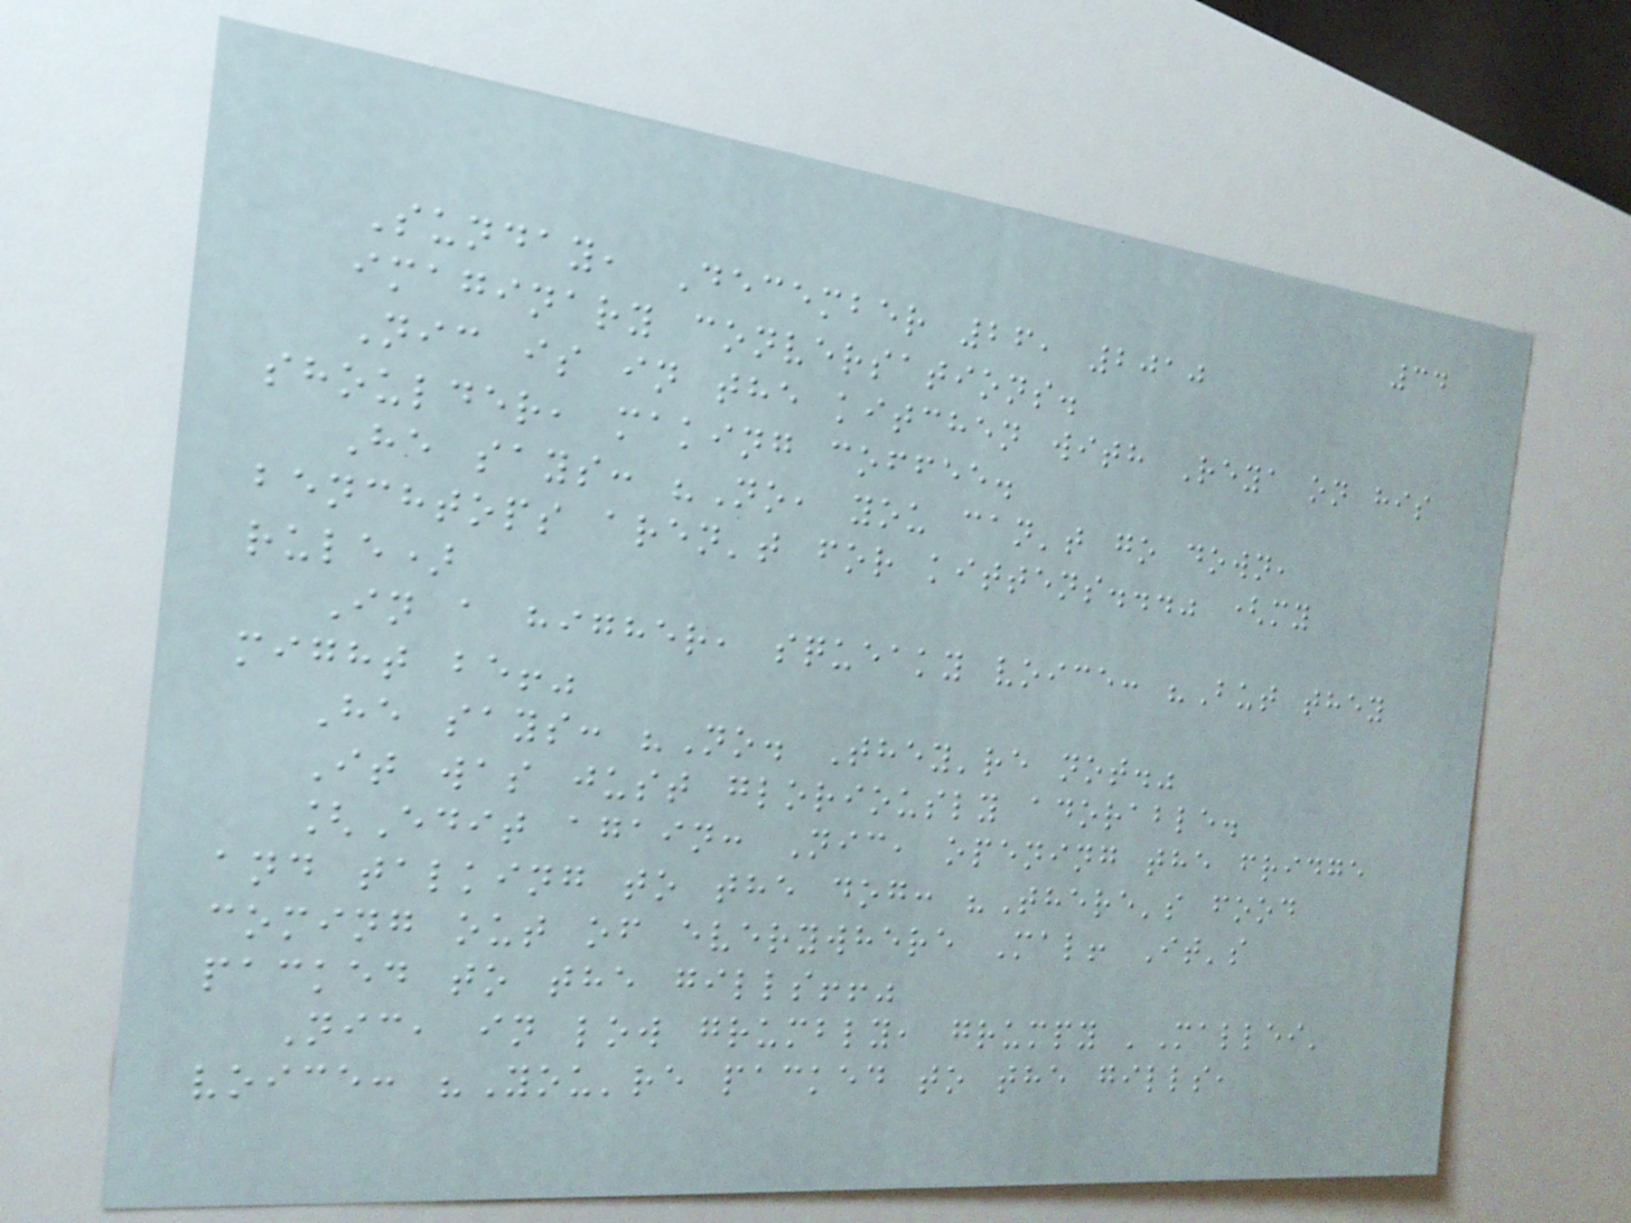34
Sunday, December 26, 2010
imaginary conversations.
Nic is in the kitchen with Reya on his
shoulder, making coffee.
He says: "No, you can't go down,
benchtops aren't for kittens..." (my
rule)
In a higher, squeaky voice: "But they
might be!"
He says: "No. They're not."
It was just gloriously adorable.
[Edit again: Nic, opening the fridge
and talking to the dog: "There's food
coming out of everywhere Mal! It's
packed to the gills!!"
Nic, in low grumbly, grumpy 'Mallei'
voice: "You're packed to the gills,
